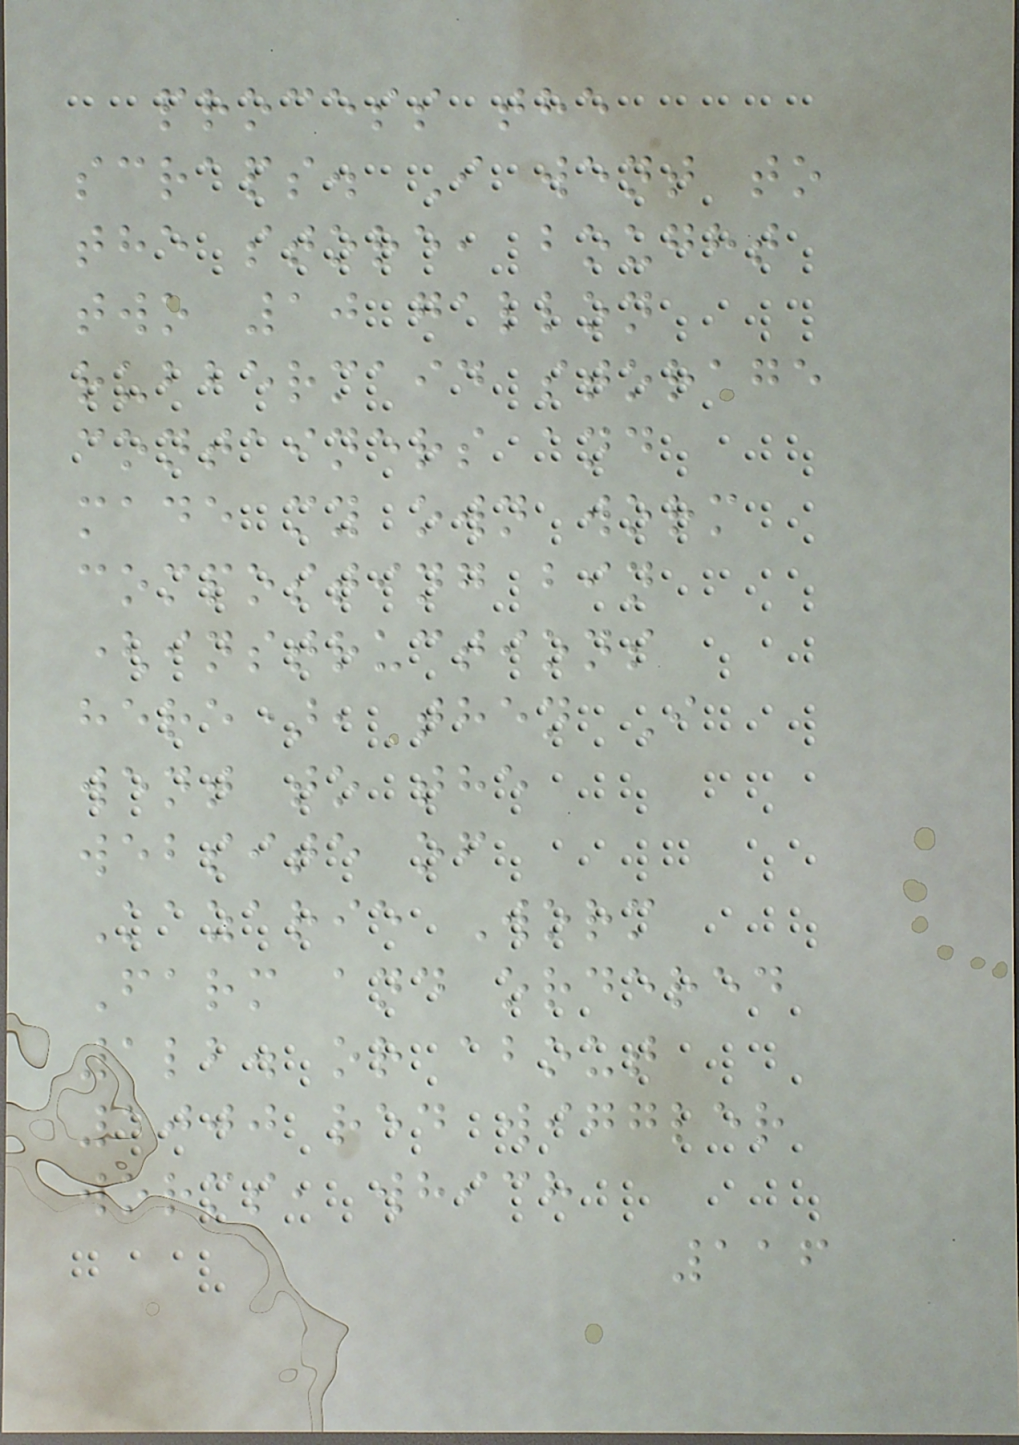process the
scraps. I went to
the store, bought
two 10 gallon
rubbermaid storage
containers and
made my own worm
composting bin
(instructions
here), then I
went to the
website of
Kazarie Worm
Farm and ordered
1lb. or about
1000 red wiggler
worms, which
116
